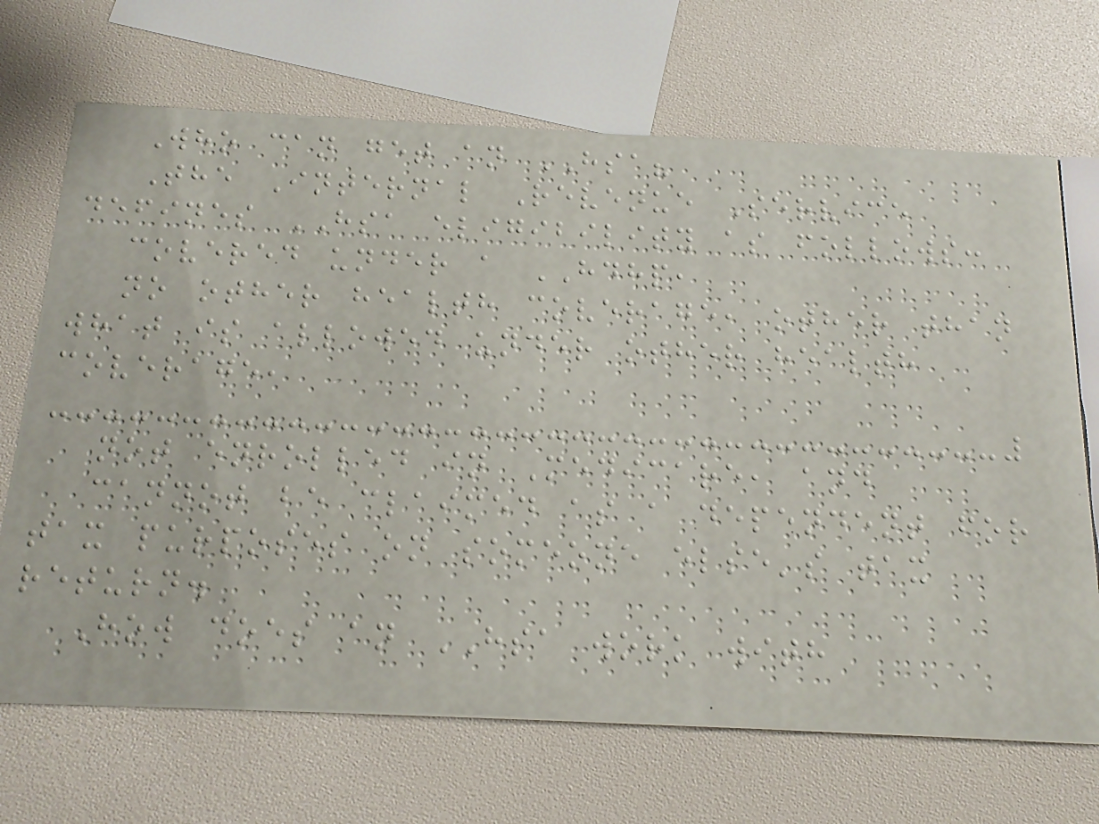Who can get an HSA?
The Internal Revenue Service
defines HSA eligibility as follows:
covered under a HDHP,
no other health coverage, other than
what is allowed under other health
coverage,
not enrolled in Medicare, and
cannot be claimed as a dependent for
tax purposes on someone else's tax
return.
How does an HSA work with
